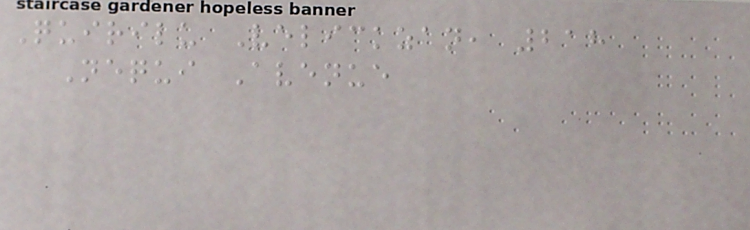Quirilu Velickzan, 218
Nequi Avenue
